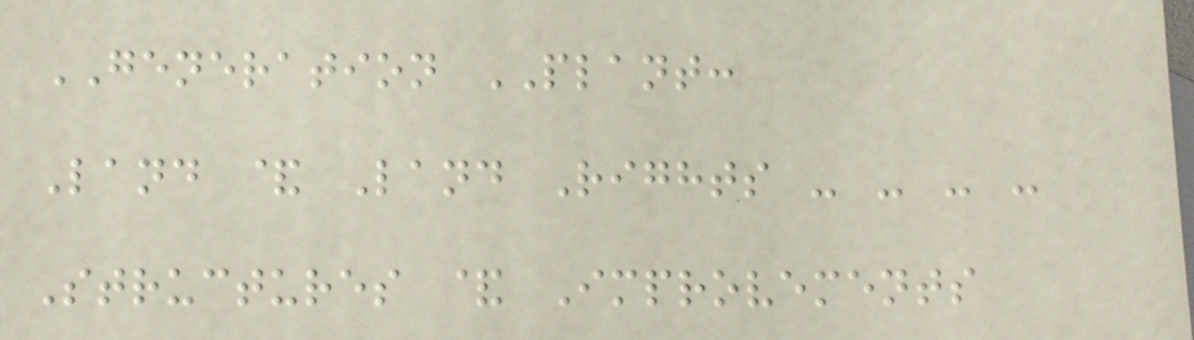GENERATION PLANT:
Land & Land Rights - - - -
Structures & Improvements
